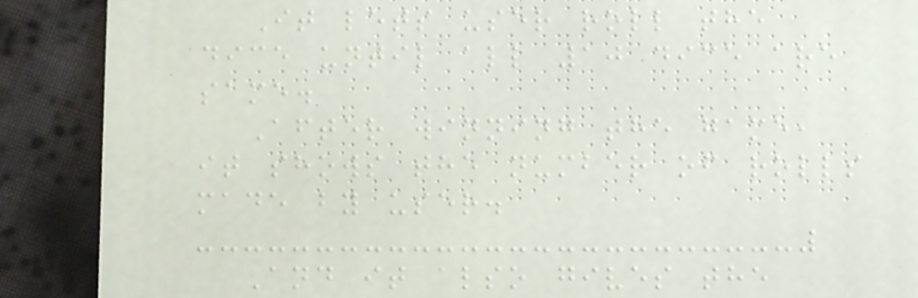It lets user roll the
dice until all 10 dice are
same.
After winning the game,
it shows the number of rolls
made by user.
And it also gives the
